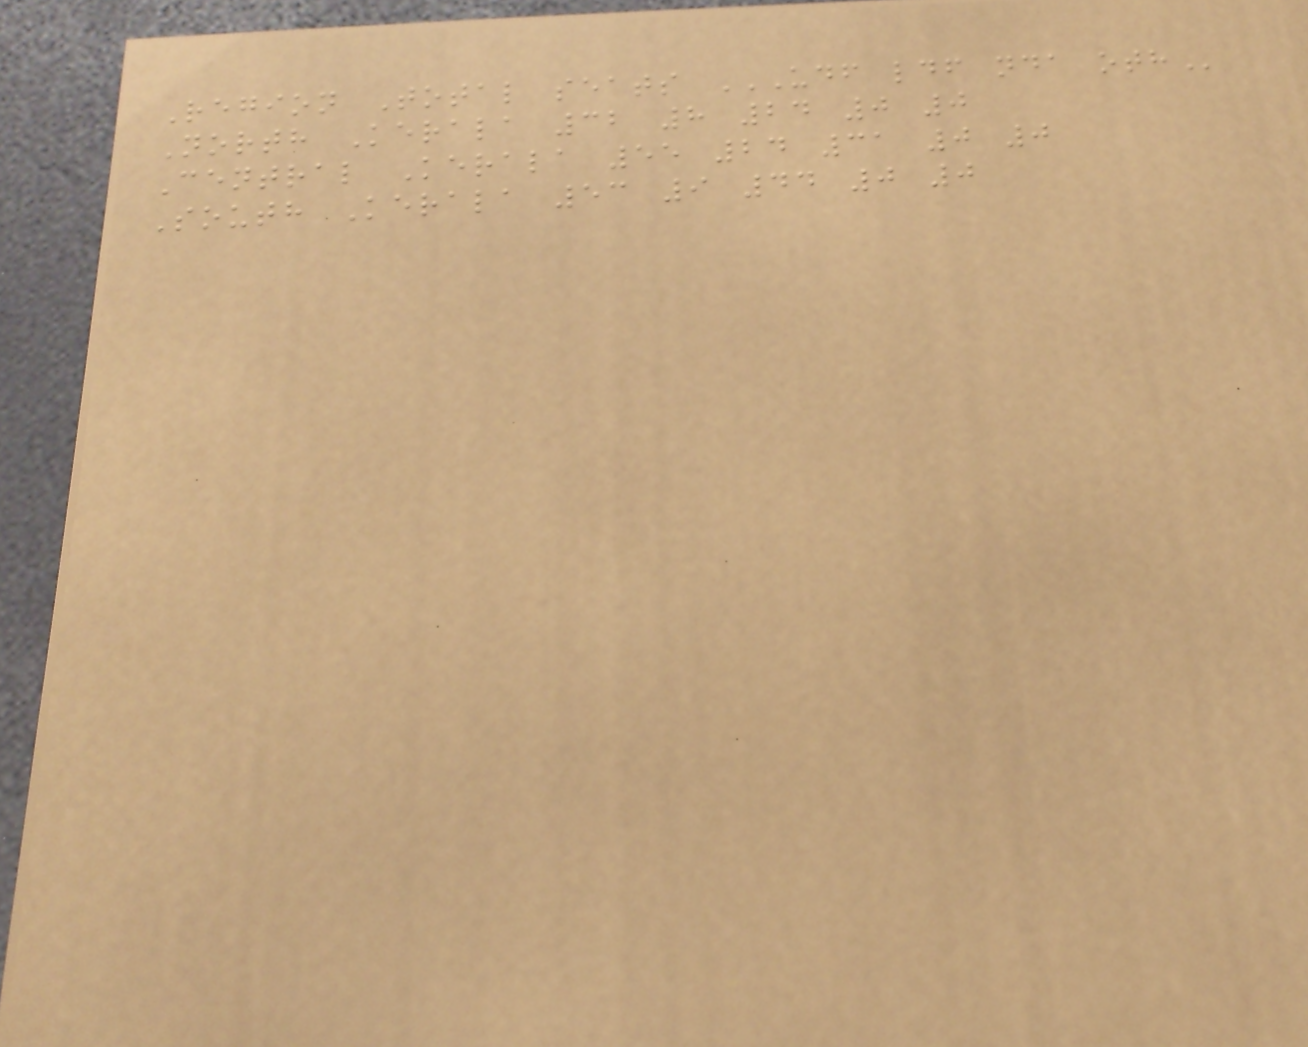Region Total seats UDF LDF NDA OTH
North Kerala 32 8 24 0 0
Central Kerala 55 24 31 0 0
South Kerala 53 9 44 0 0
